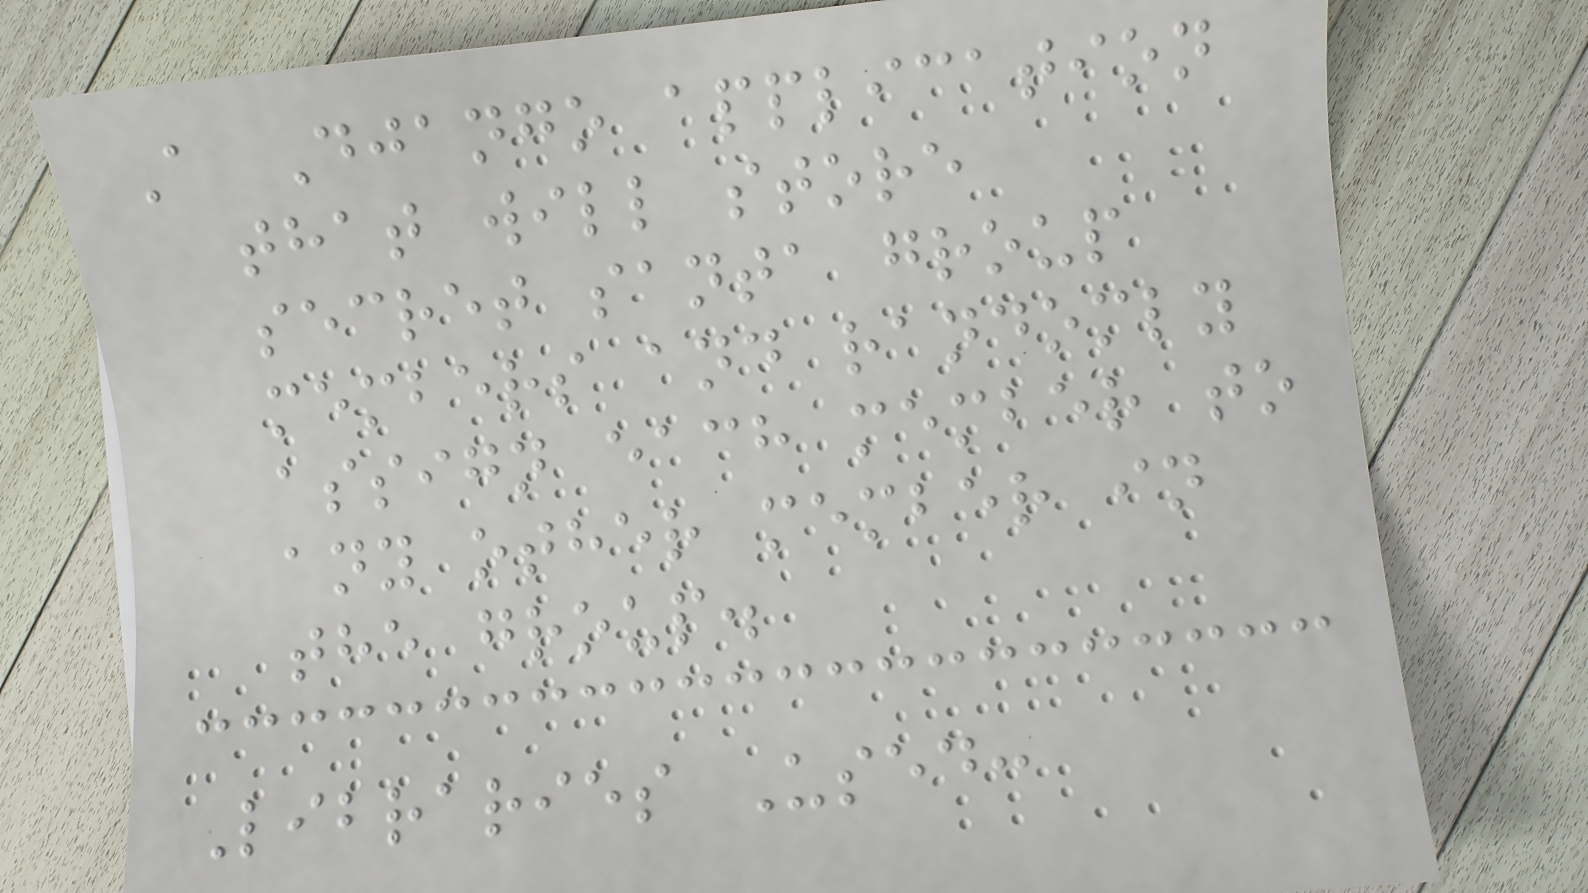A Django application
that will store
secret santa group
members and randomly
assign each member to
any other member in
the group.
Libraries Used:
